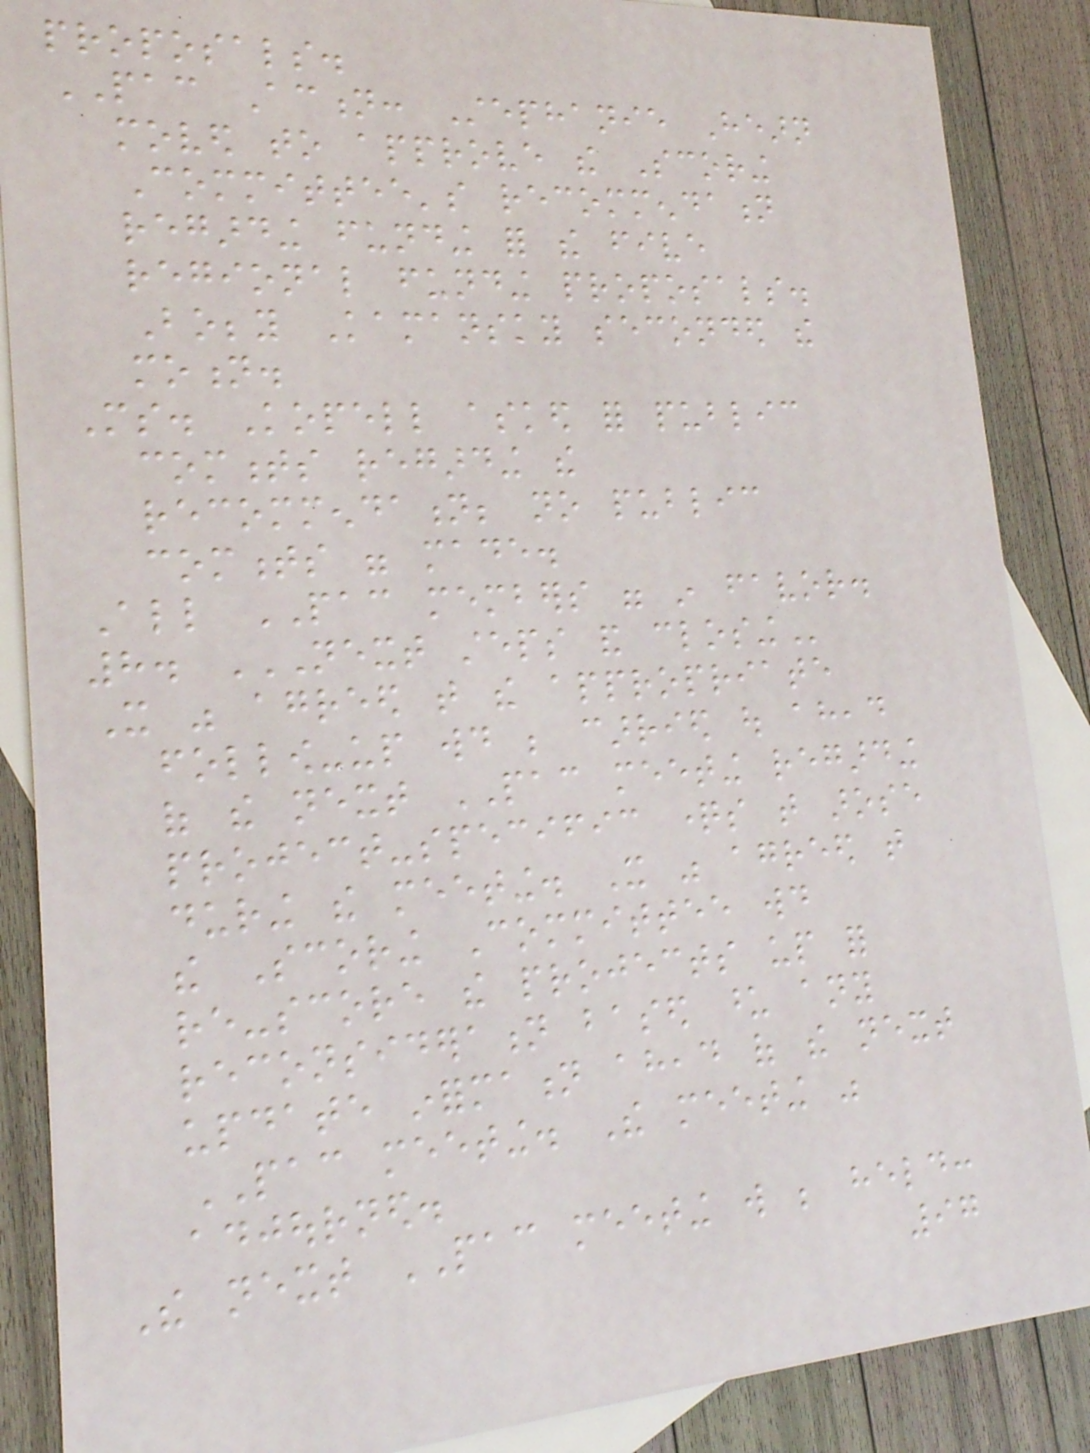proposals.
PAC Action: Stephanie Hearn
moved to approve the Scoring
Committee's recommendation
regarding funding for the five
regional funding proposals.
Bobby Kamansky seconded the
motion.
Ms. Kopell asked for public
comments regarding the
recommendation; no public
comments were made.
All PAC members were in favor.
8. NEXT STEPS AND CLOSING
It was agreed that the appropriate
follow-up would be carried out ahead
of the next PAC meeting regarding
project-specific questions that arose
during the meeting. It was agreed that
the Scoring Committee would
re-score the projects up for
reconsideration based upon any
update information ahead of the next
PAC meeting. The meeting was
adjourned.
The next PAC meeting will be held:
97
